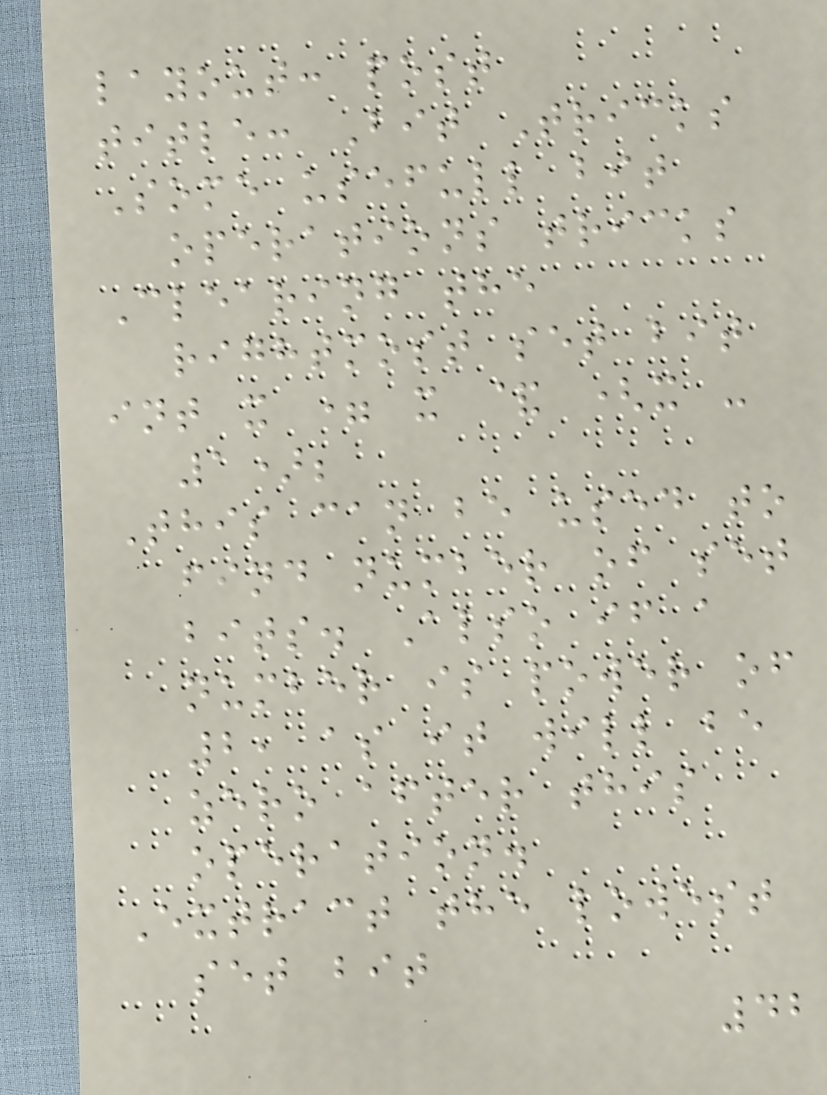layout: post
title: Bit Tricks
Some usefull bit
operations tricks
Clearing the
rightmost set bit
int x = x & (x -
1);
This can be used to
find number of set
bits. Also if a
number is power of
2, as it will be
zero after this
operation.
Extract the lowest
set bit
42
